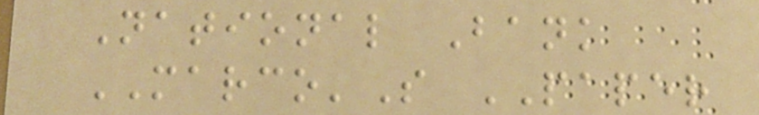National Bank
MARCO'S PAPER
